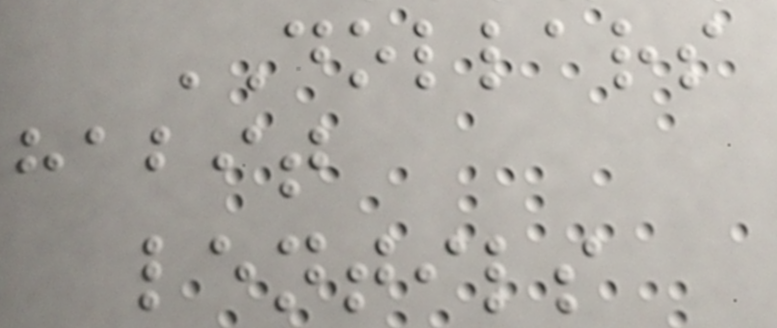DOLLARS
habit
lentils
